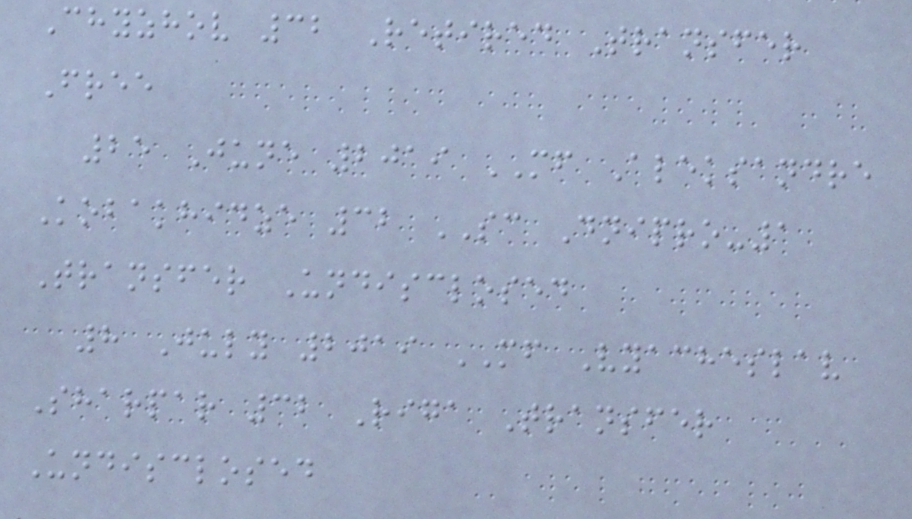Chyzhov 32 Retired Transfer
Free
25 June 2019 MF Aleksandre
Kobakhidze 32 SC Dnipro-1
Transfer Undisclosed
8 July 2019 MF Vyacheslav
Sharpar 32 Riga Transfer
Undisclosed
